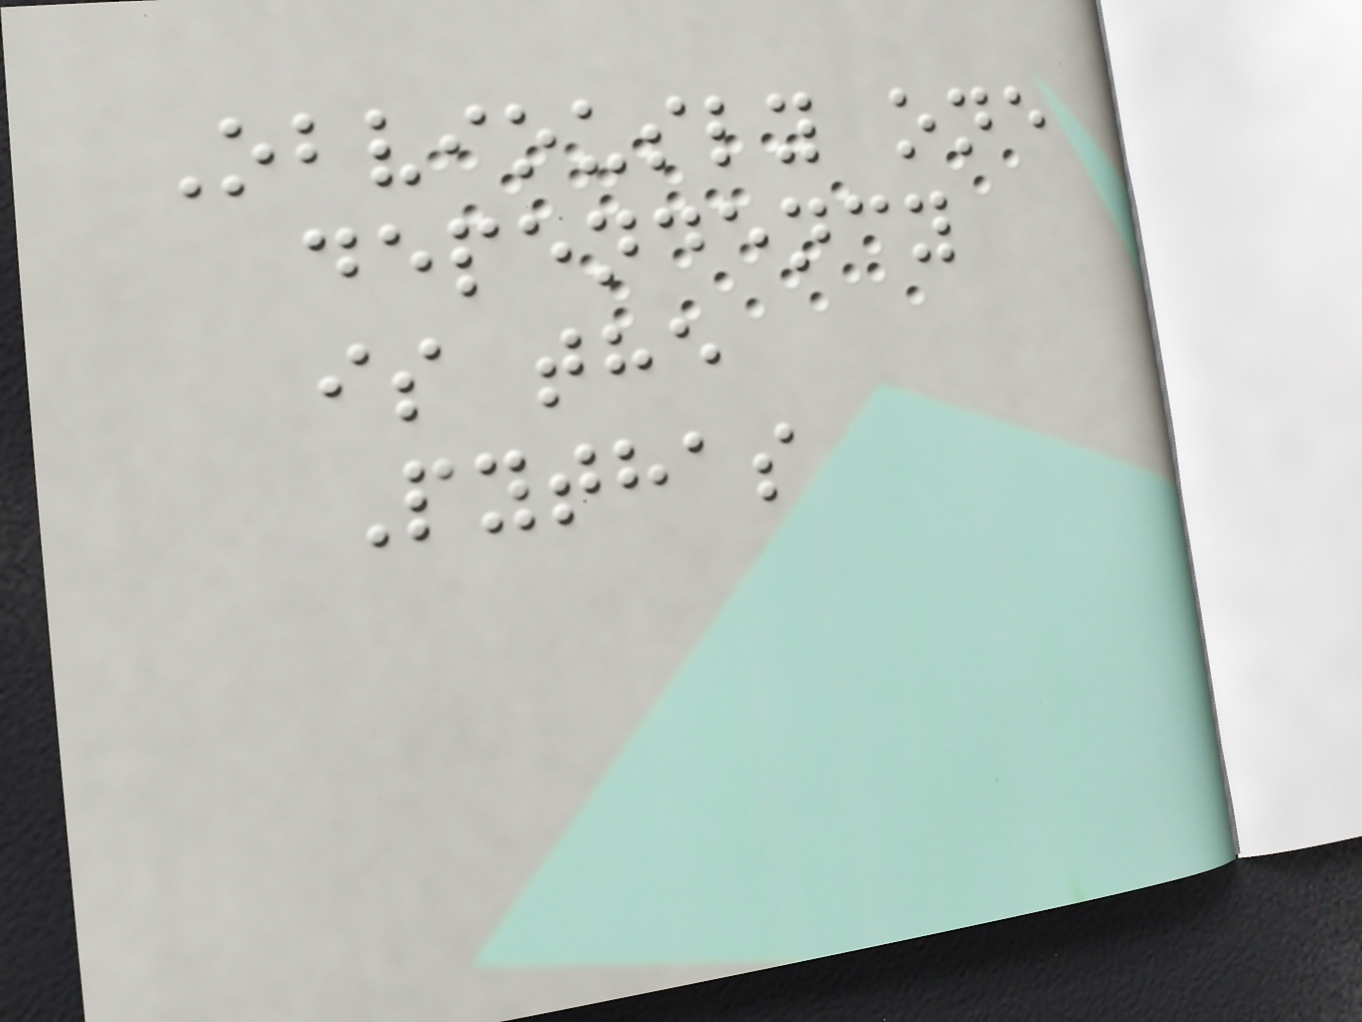Obviously one
dependency
is the
Pythas
